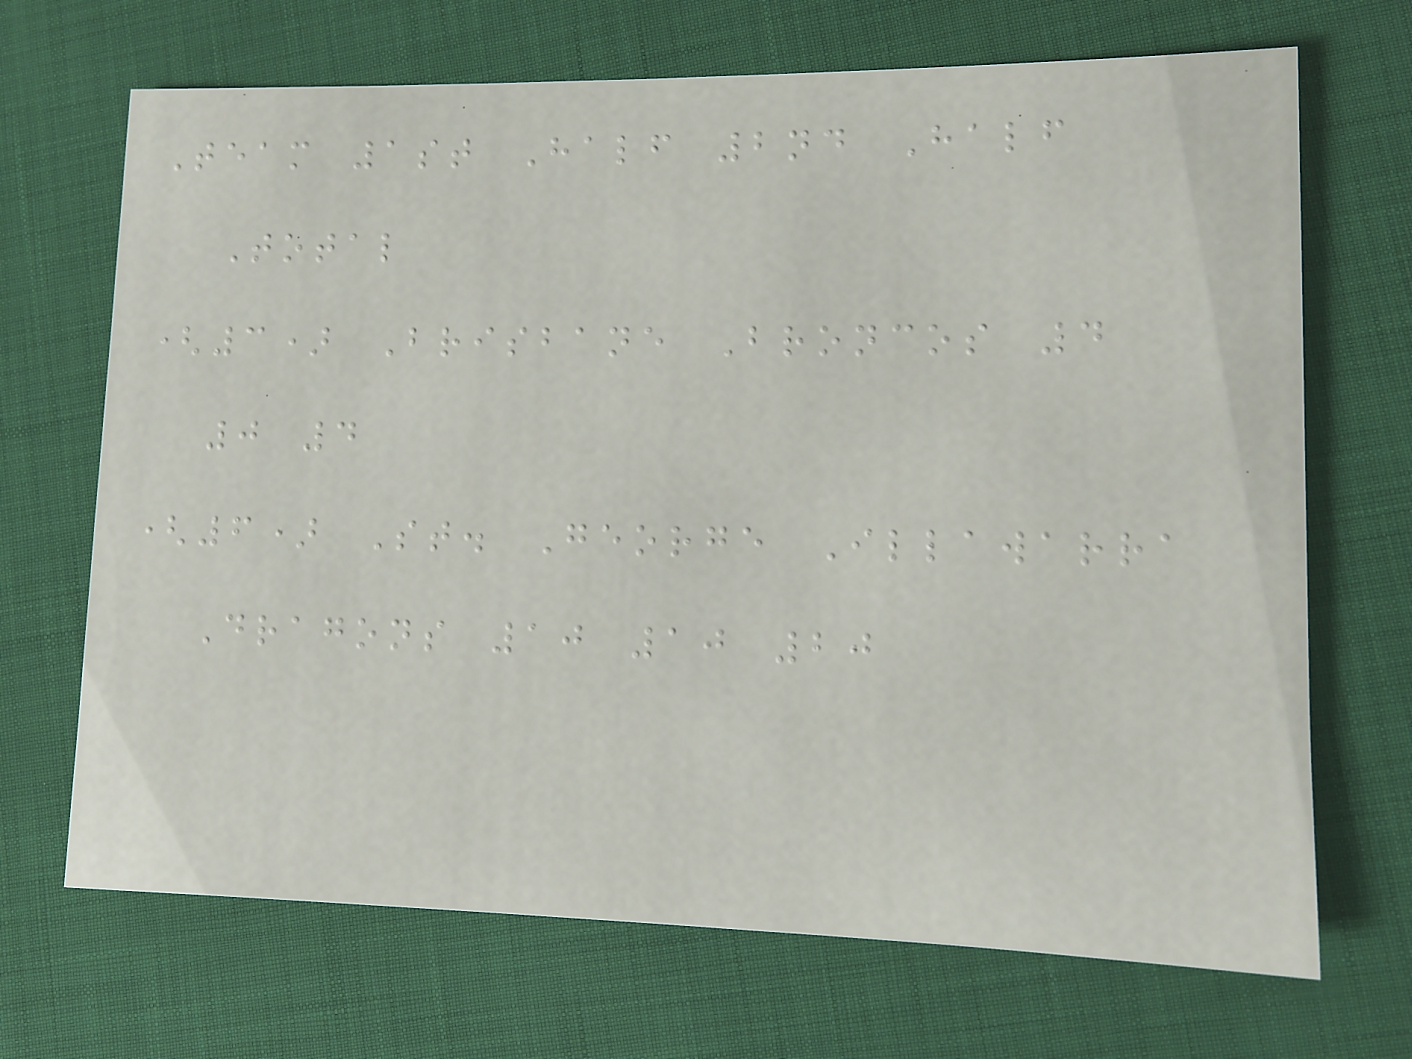Team 1st Half 2nd Half
Total
(3) Brisbane Broncos 4
0 4
(6) St. George Illawarra
Dragons 10 10 20
